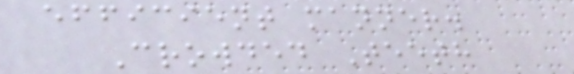efficient manner.
Crowded Teeth
